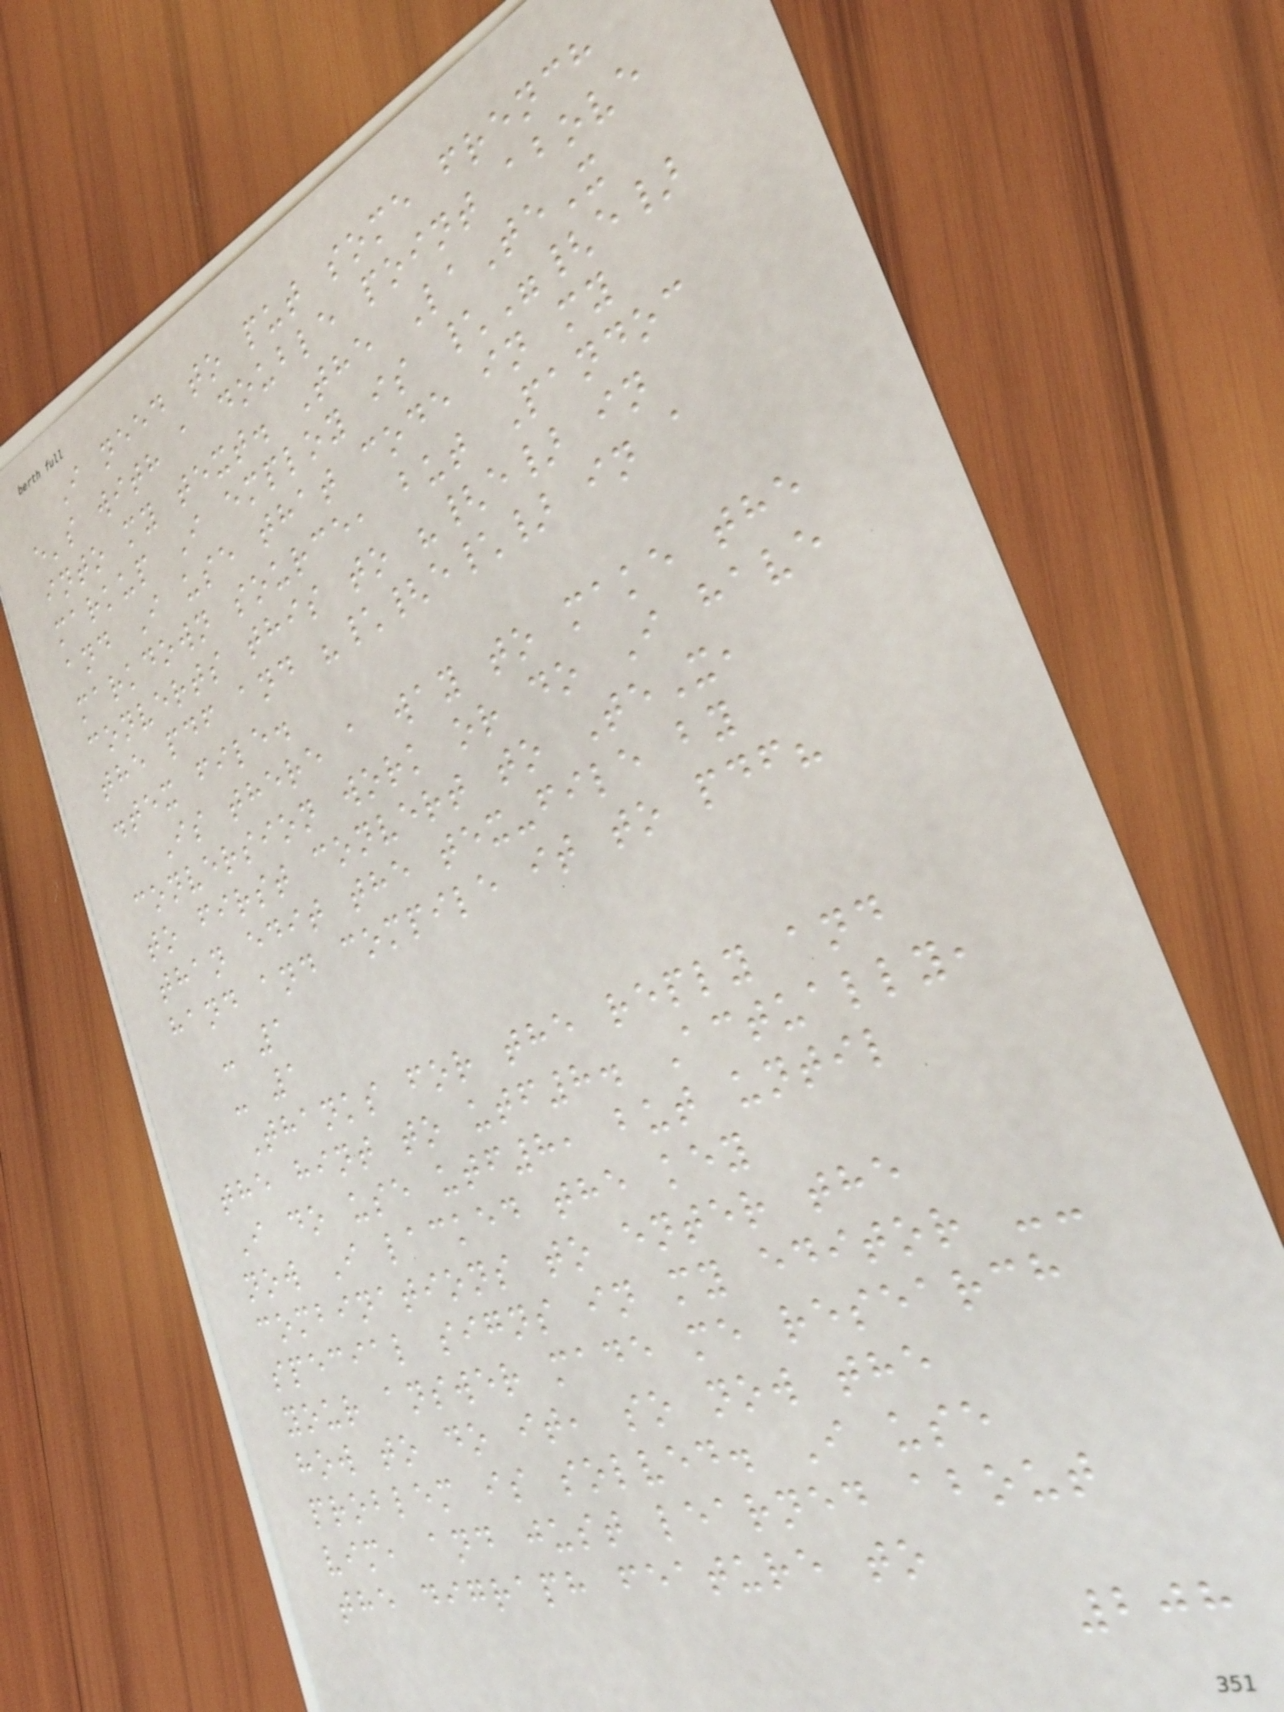I need to put some french
e's with a double point above
into my text. The LaTeX
markup I employ is \"{e}
and I use that code in my
markdown source, but Pandoc
converts this to "{e} in
the pdf and "\{e\} in a
.tex file.
Is there a way to make the
conversion work or do I have
to first convert to TeX,
than edit the tex-file by
hand and compile it to pdf?
- 1
- 1
Thanks for the reply and
the hint to utf8. Actually,
I do use utf8, but until
now I lacked the key
combinations to enter the
special signs in my editor --
your answer made me research
how to do it, so now the
problem is solved. I use
vim, and just learned about
the digraph feature to
208
